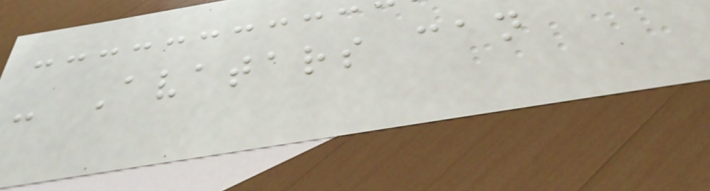- Avatars can
